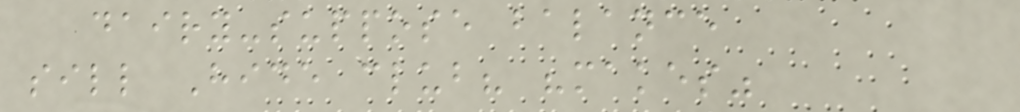dairy-suppose balance
sill Hide club? "makes"
